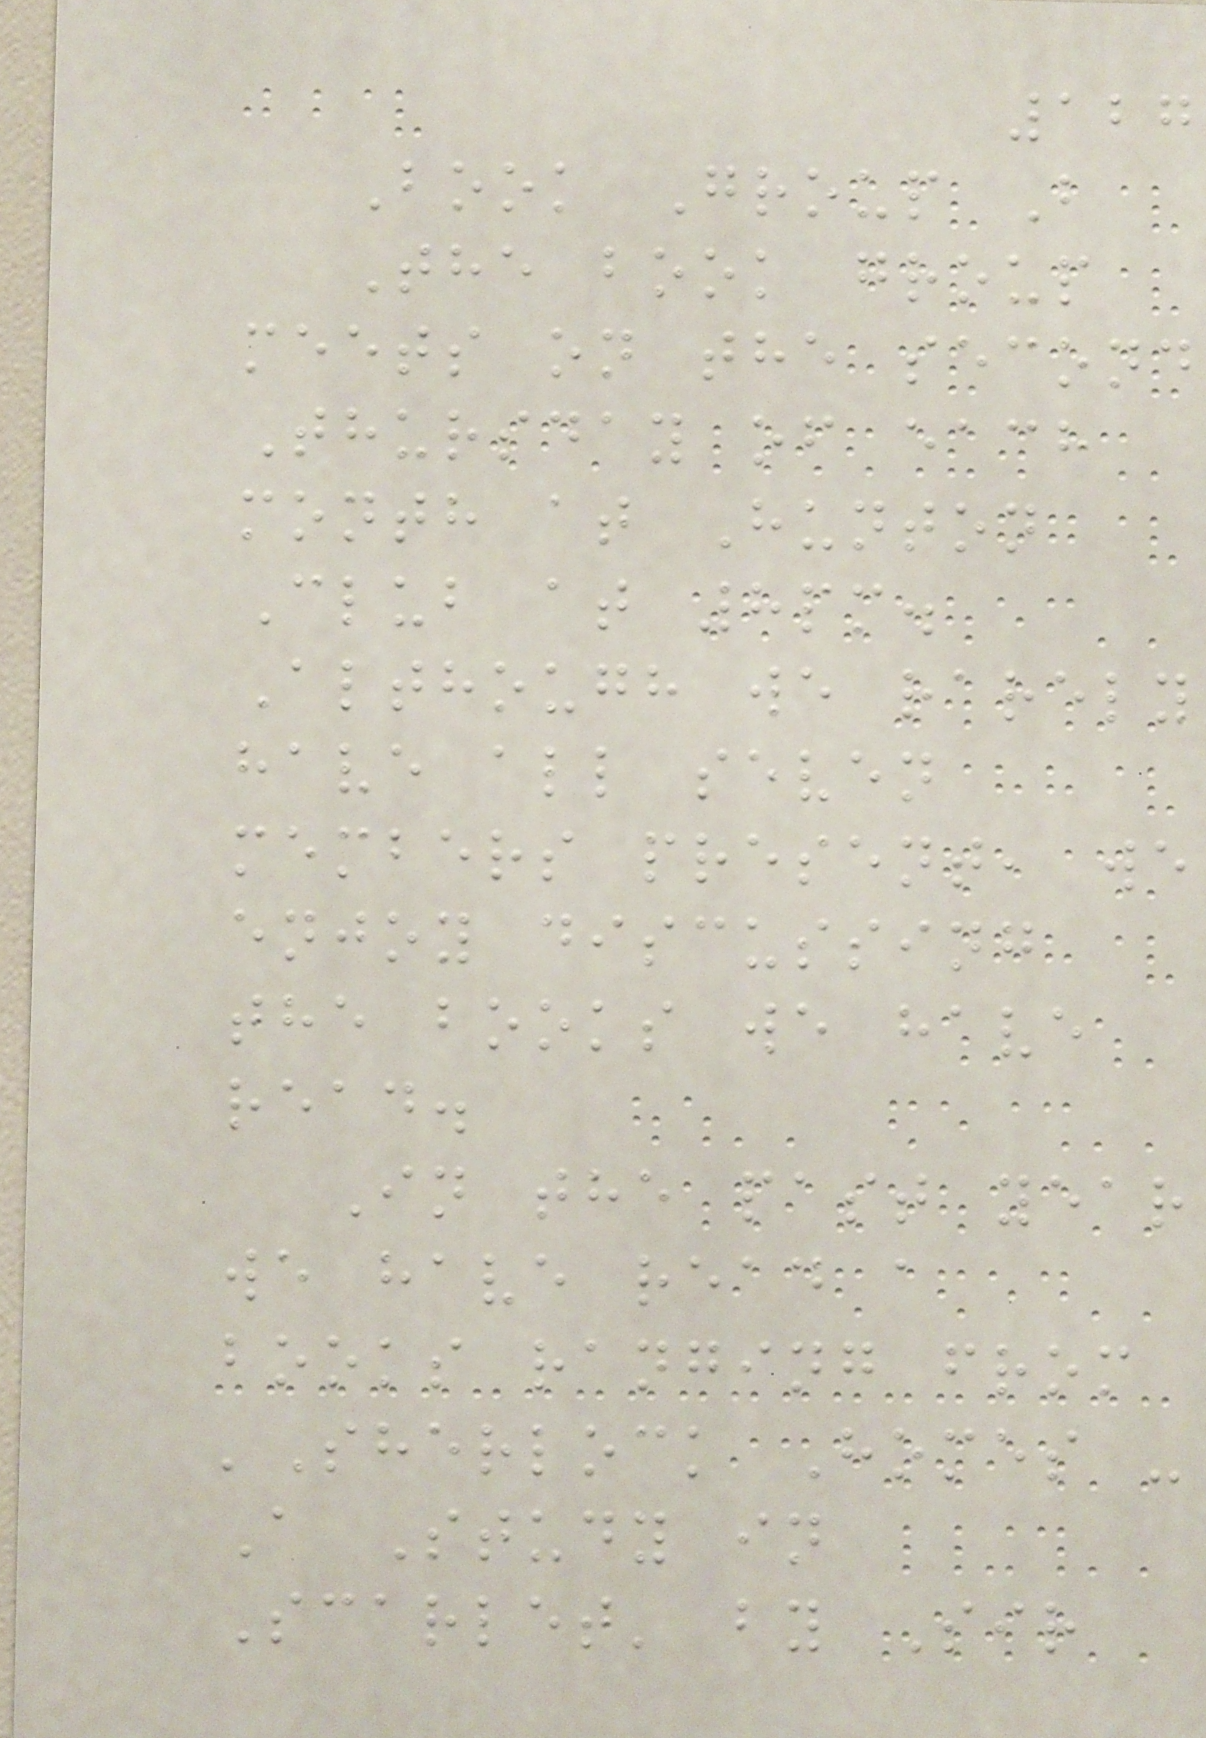127
Book Group B
The book group
meets on the second
Thursday of each
month at Hunton
Club at 8pm.
Although we rarely
have all seven
members present, we
enjoy discussing
the books we have
read.
In the past year
we have read a
books ranging from
'Sherlock Homes -
A Study in
Scarlet' by Sir
